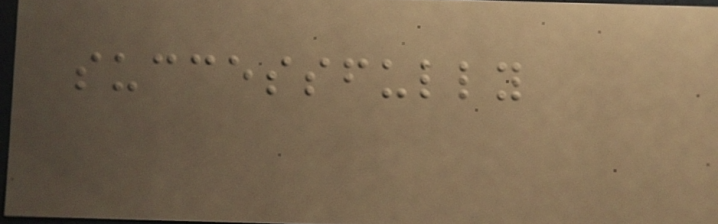successfully
